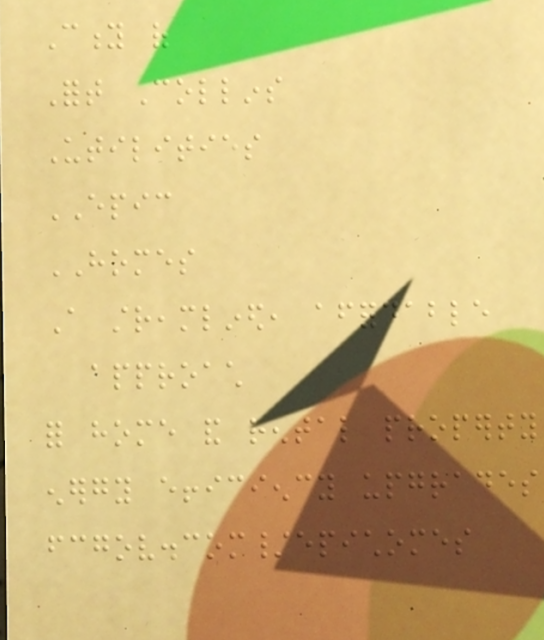City of
Fort Collins
Utilities
EPIC
HOMES
A streamlined, affordable
approach
for home and rental property
energy efficiency upgrades
fcgov.com/epichomes
